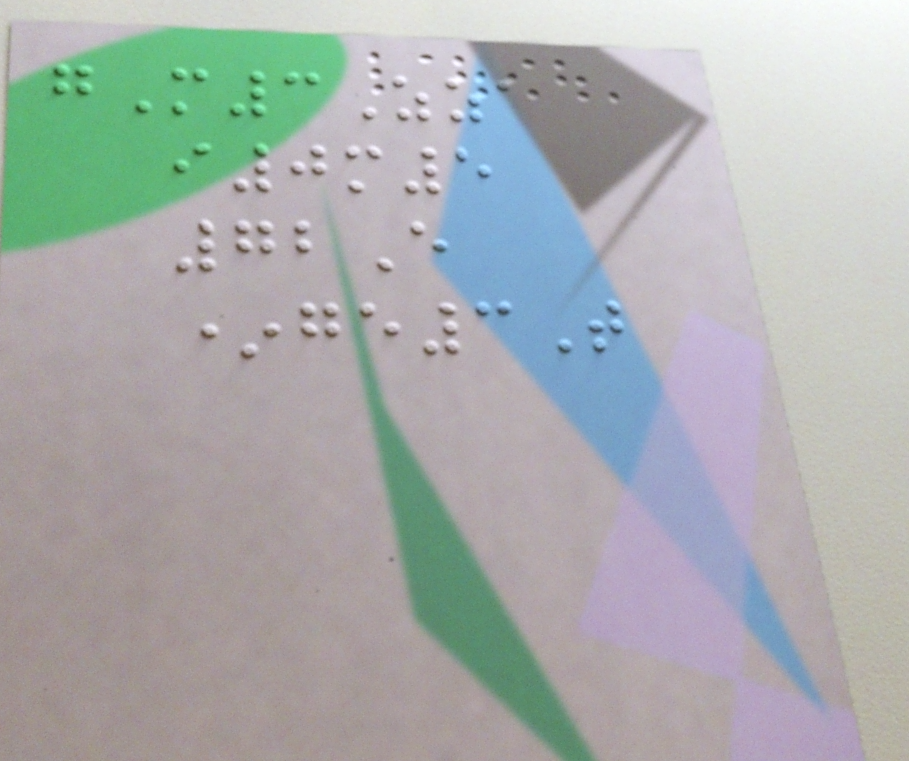gM3Zza
i0m5
72E
*ge3T
